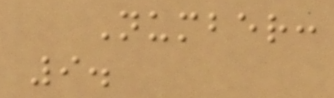Number:
9.
